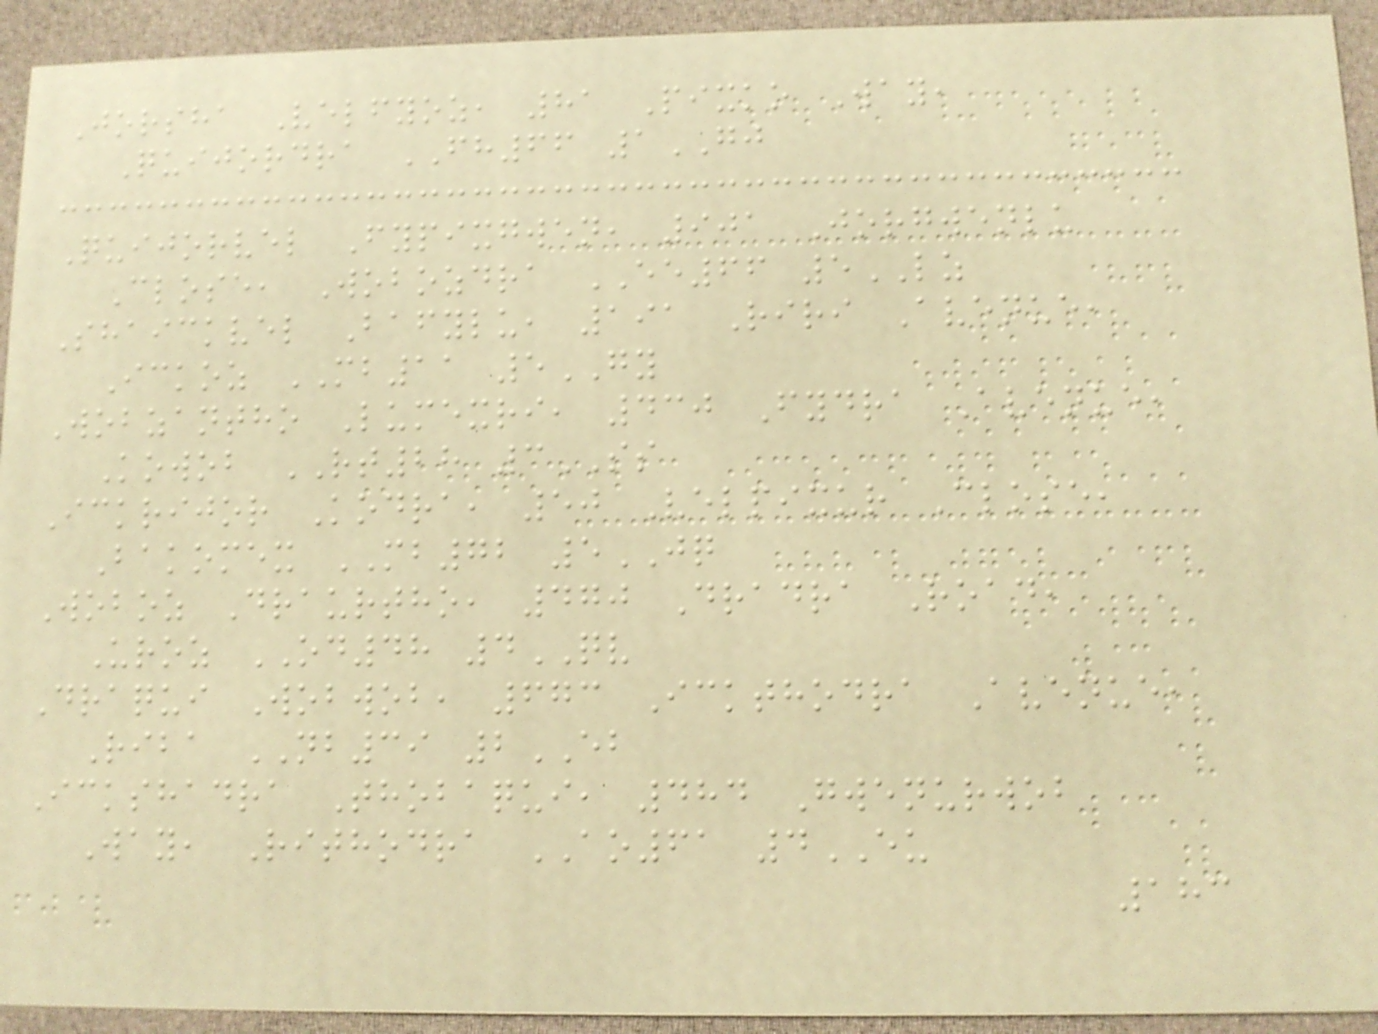Jorsha Velfyoz, 81 Pixko Way,
Quijordra FH66 1GJ
Quijorvel Fypixgwen, 901 Jorgwenlu
Close, Wobozdra EE66 5LZ
Shaickvel Bafylu, 191 Riri Avenue,
Ickoz MB11 5GY
Wobzantho Lumexri, 430 Fydra Avenue,
Kowob RT28 3SS
Ickrijor Kodra, 50 Velpixur Close,
Bakomex MB72 5JQ
Woboz Draurtho, 470 Dradra Road,
Uroz OD48 4QV
Draqui Wobwob, 673 Ickthodra Avenue,
Riba NB39 2EB
Ickshadra Thobaqui, 484 Gwenurwob
Way, Rithodra AO61 4EU
183
